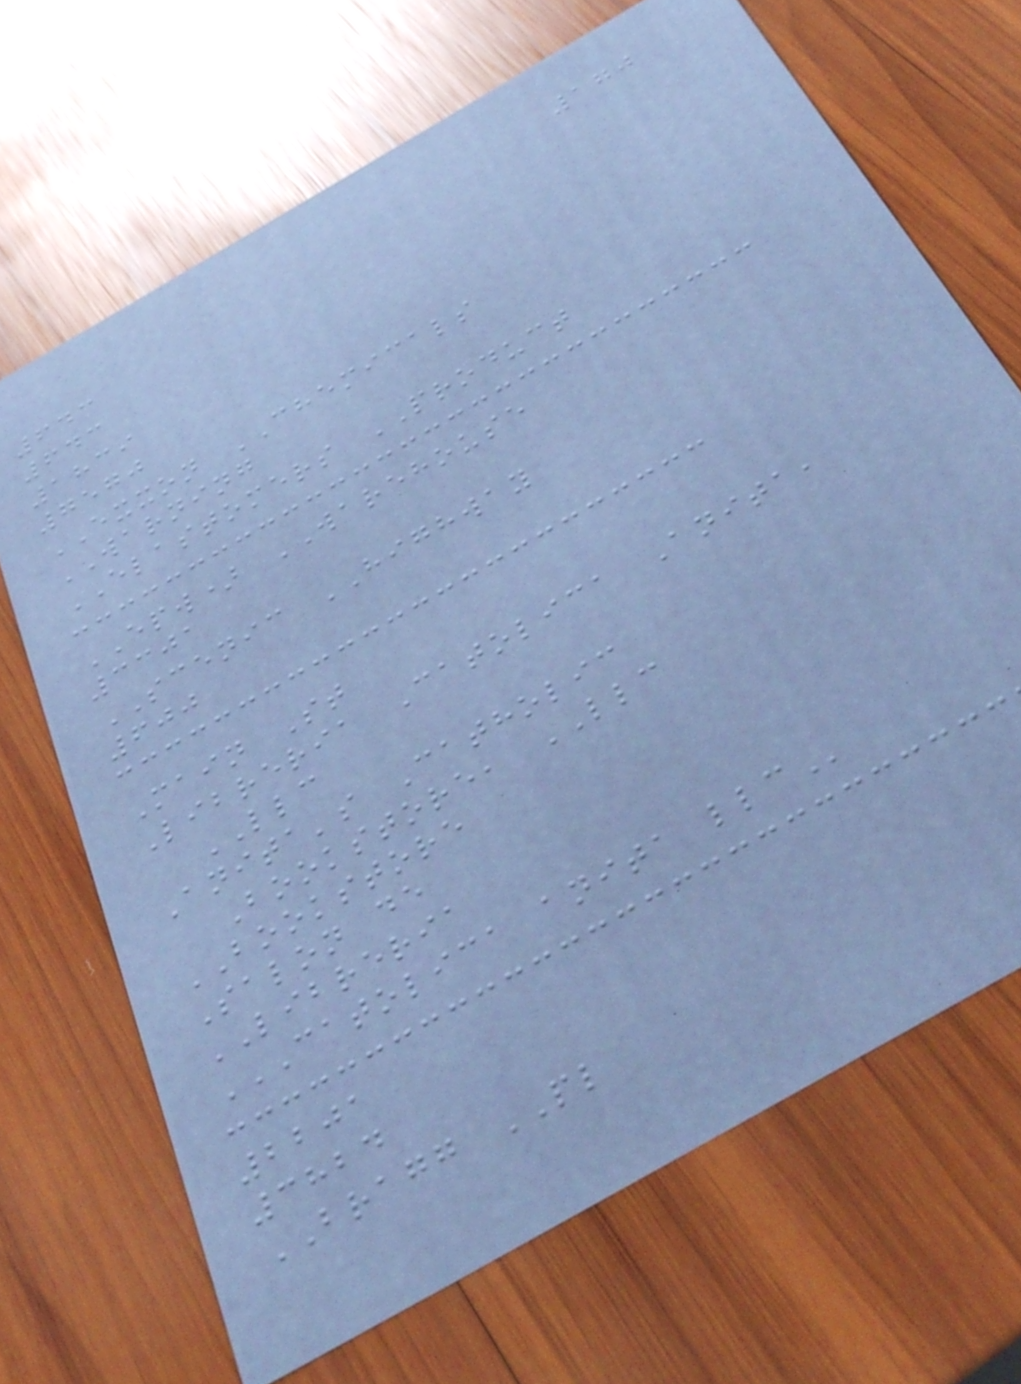170
643
643
1839
7570
EXXON CHEMICALS
WARNING
ELASTOMERS PRODUCT
EPW) WAREHOUSE
3301
SCENIC HIGHWAY
600
Main St
Libreria Catolica Anita,
LLC
Anita's Catholic
Bookstore, LLC
BOOKSTORE
Salon de
LIBRERIA
CATOLICA ANITA LLC
2201
3824
BRAGG PL
